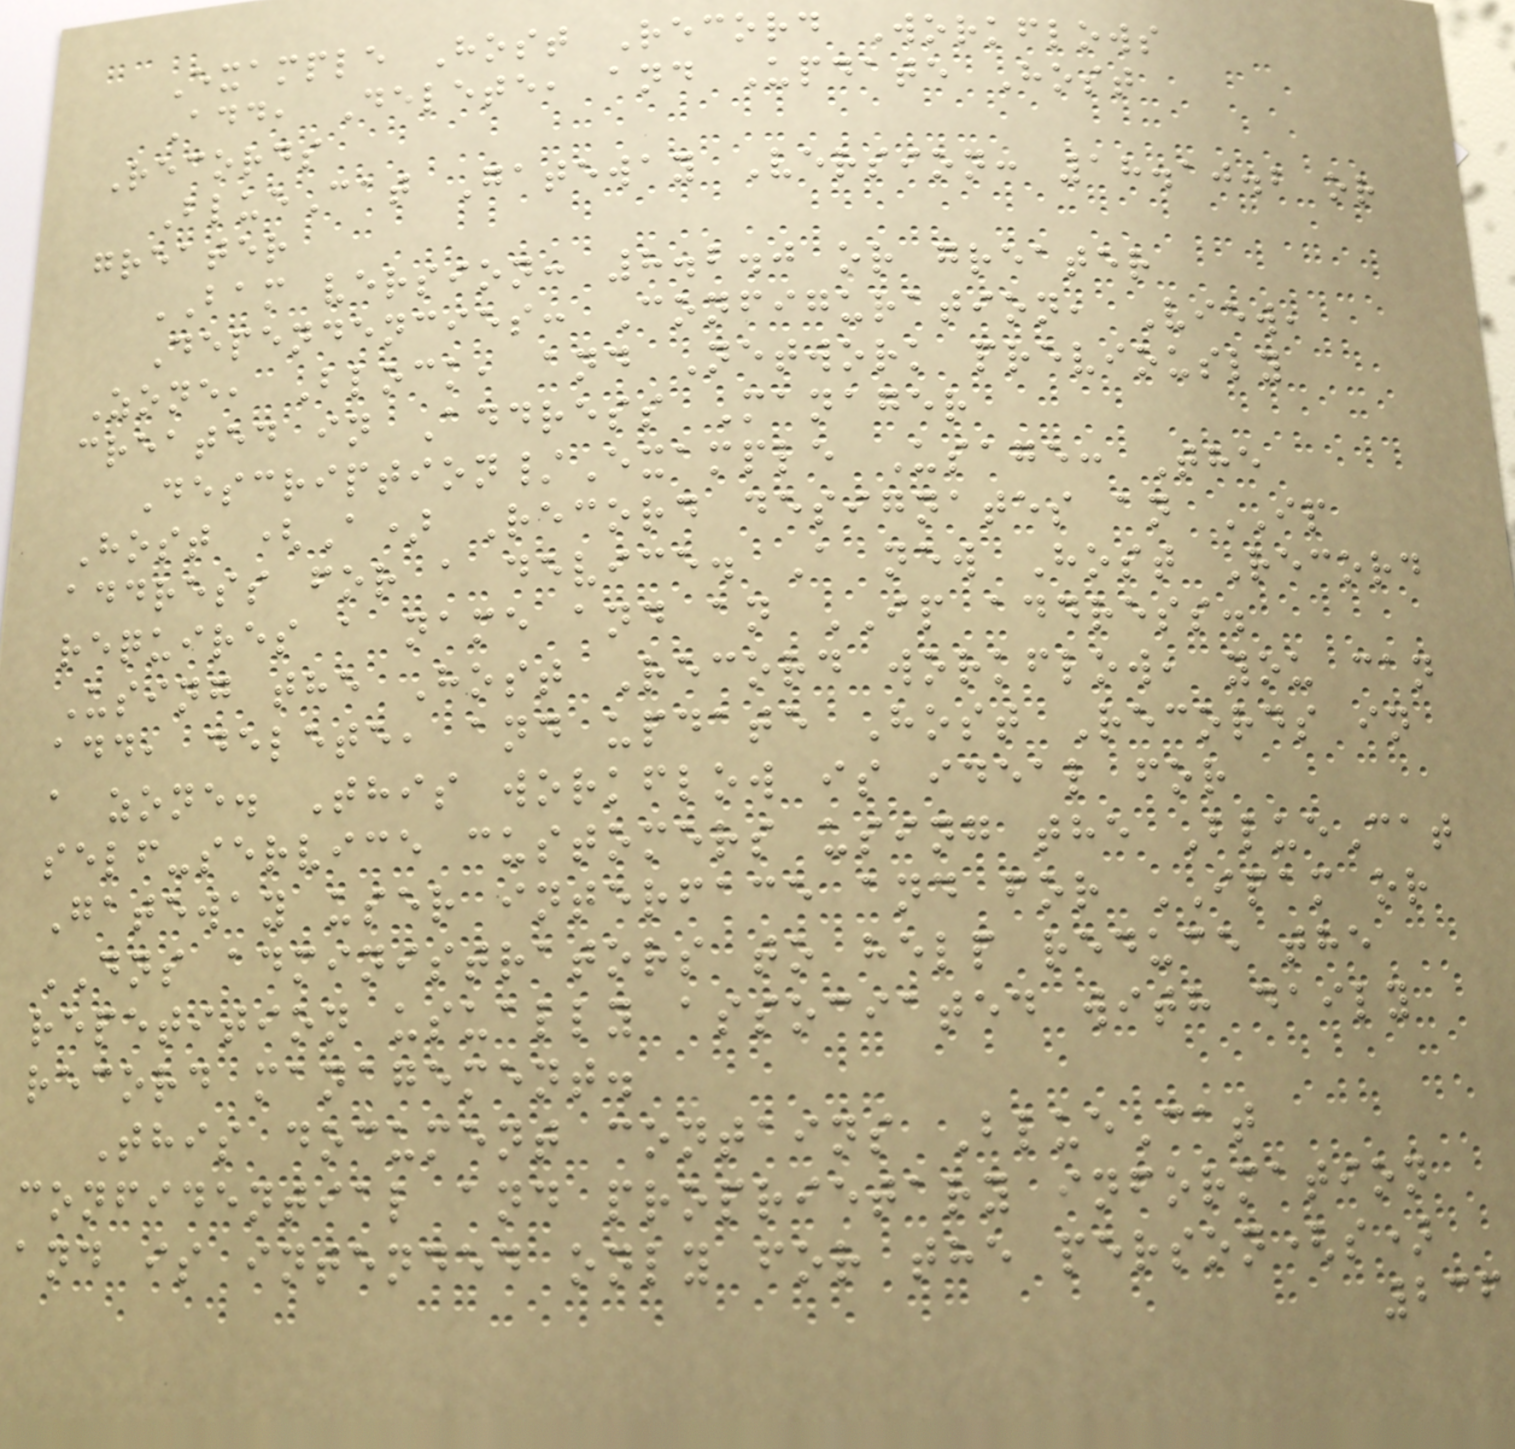Example Host Record Workflows
Add, Delete, and Update Host
Records
BlueCat Gateway Version: 18.10.2 or
greater
BAM version: 8.2.0 or greater
Dependencies: Configuration, View,
Zone, Block, and Network previously
created in Address Manager
Description/Example Usage: The
Host (A) Record designates an IP
address for a device. A new Host Record
requires a name and an IP address.
Using the Host Record workflow, you can
add, delete, and update Host Records in
a zone. This workflow is ideal for
self-service customers using the BlueCat
Gateway user interface and for IPAM or
DNS administrators to help reduce the
repetition usually associated with daily
record management.
This document contains BlueCat
confidential and proprietary information
and is intended only for the person(s)
236
